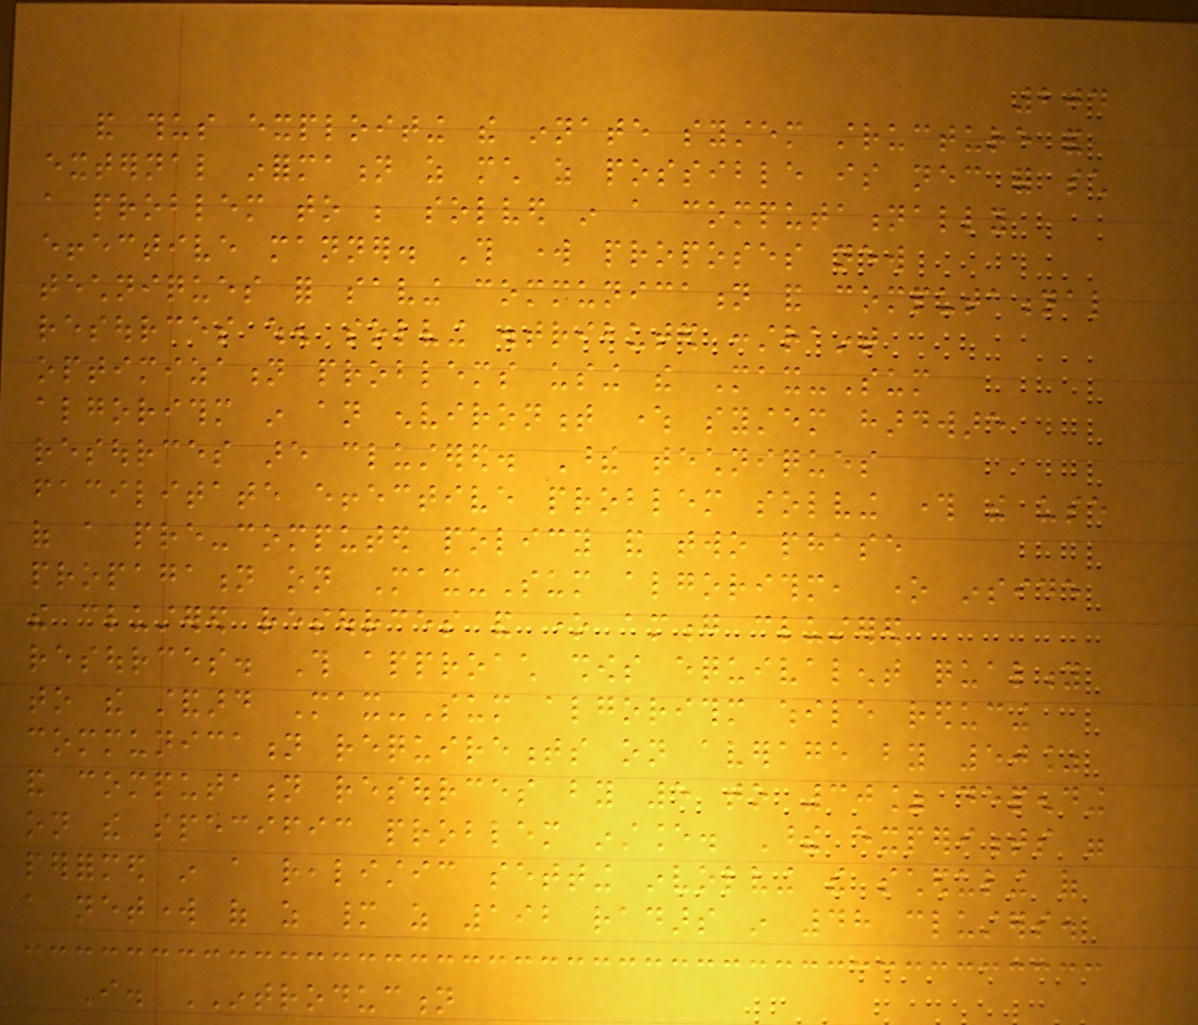204
and thus exploiting the innate system structure and
external information as much as possible is necessary for such
a problem to be solved in a computationally
effective manner. This work proposes new
techniques for saving communication and computational
resources when solving distributed constraint
optimization problems using the Max-Sum
algorithm in an environment where system hardware
resources are clustered. These techniques
facilitate effective problem solving through the use
of a pre-computed policy and two phase
propagation on Max-Sum algorithm, one inside
the clustered resources and one among clustered
resources. This approach shows equivalent quality
to the standard Max-Sum algorithm while reducing
communication requirements on average by 50%
and computation resources by 5 to 30% depending
on the specific problem instance. These experiments were
performed in a realistic setting involving the scheduling of
a network of as many as 192 radars in 48 clusters.
I. INTRODUCTION
